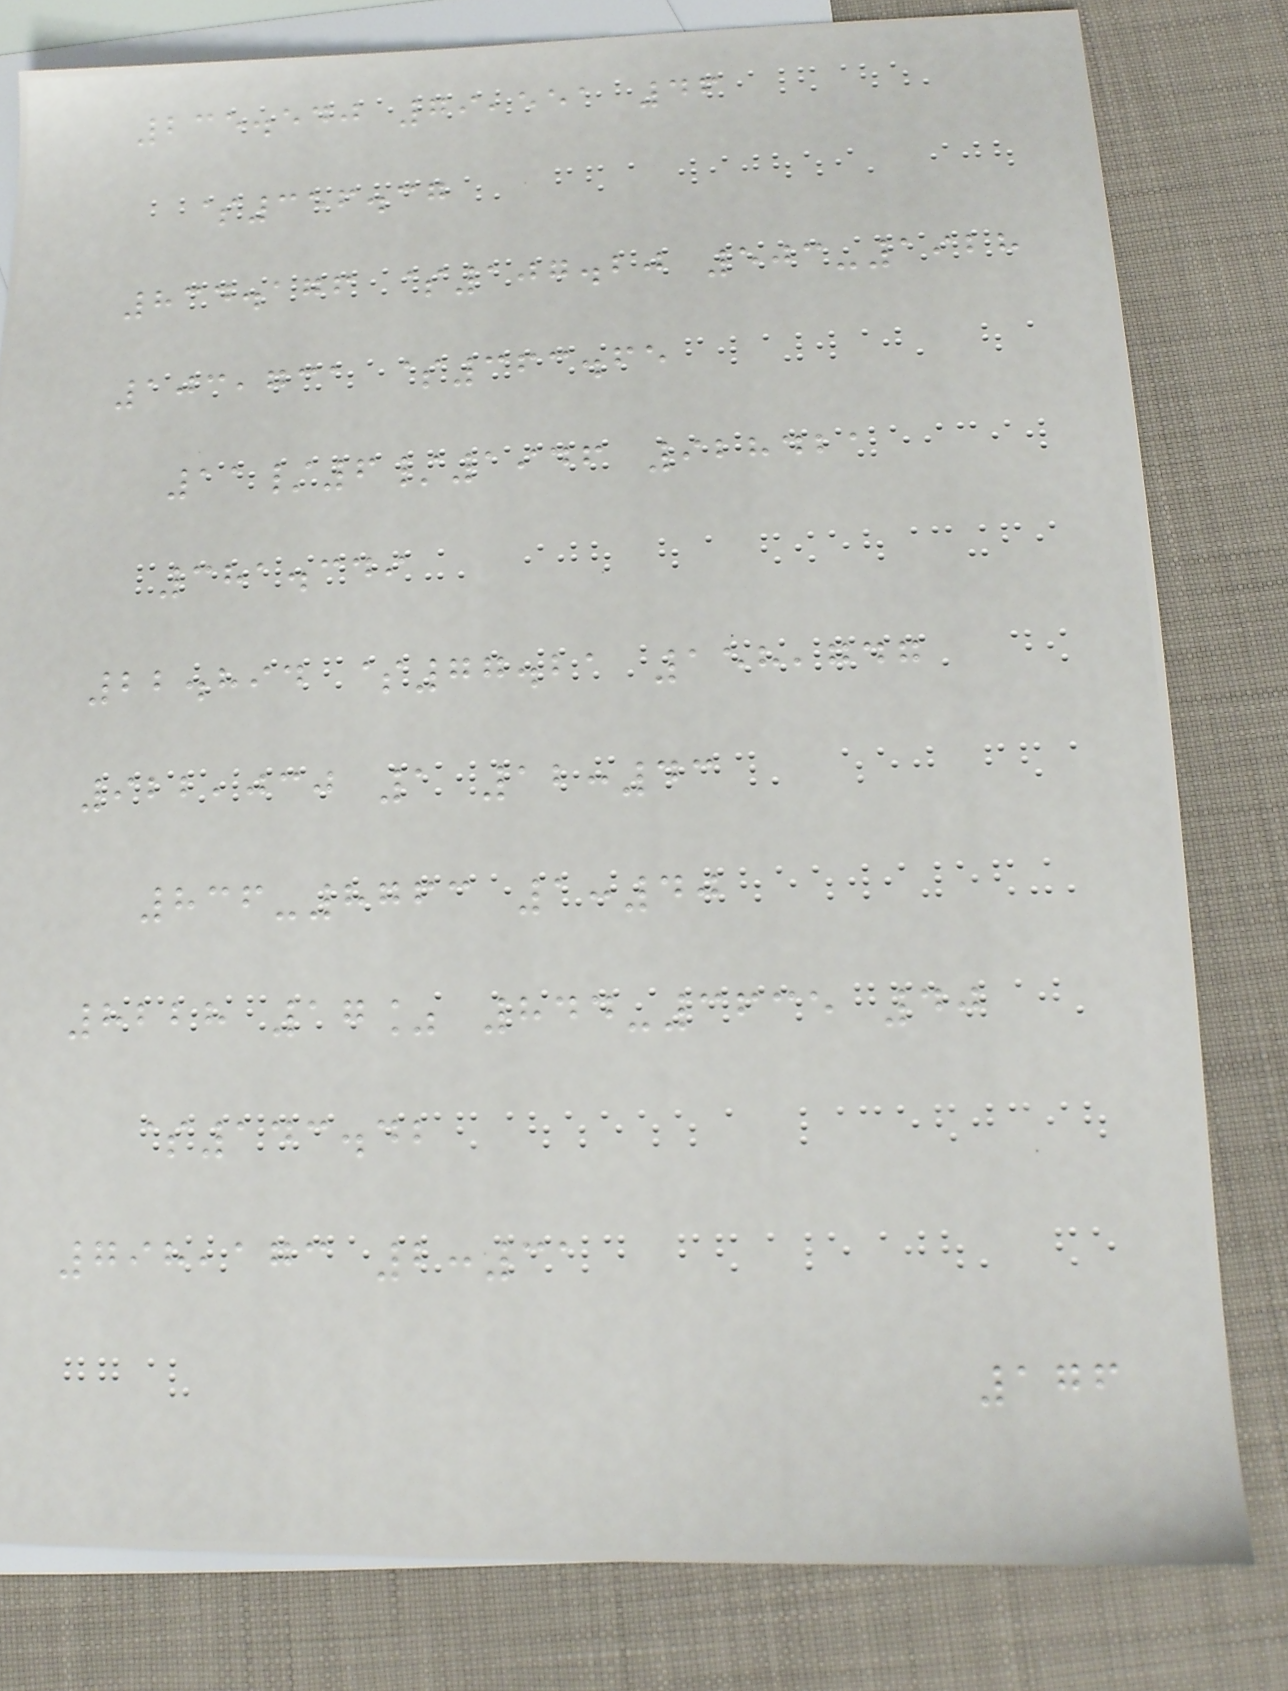235.540 79,551 46
$356.37
834.176 $107.20 503-1928
103,731 $363.65
11/6/1946 928421
381.349
22.894 $77.21 158,747
922,030 1 12:43
836-8763 1:40
8228 17% 844-3635 40
$143.42
798,173 2:31
176
